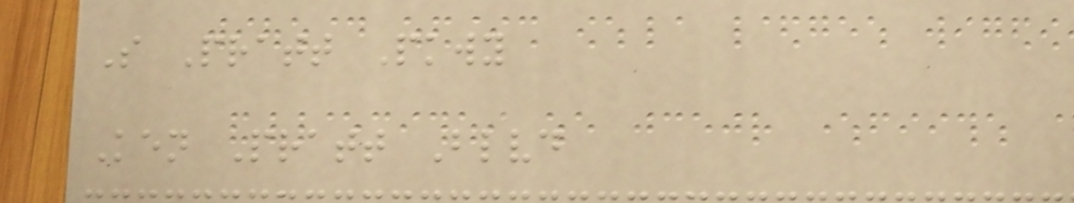S Pratt Pkwy
Ken Pratt Blvd
